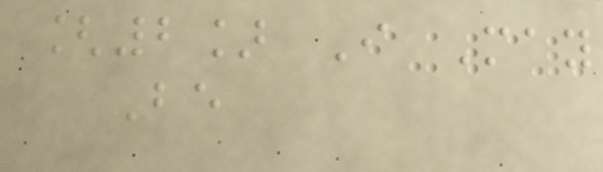[2] I May
Be
